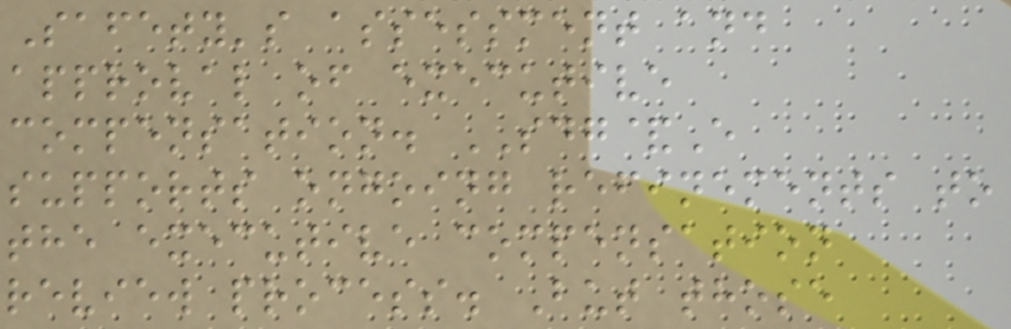Safety's assessment and
approval of executive
compensation. SDG&E
supports ongoing refinements to
the executive compensation
review process. But those
